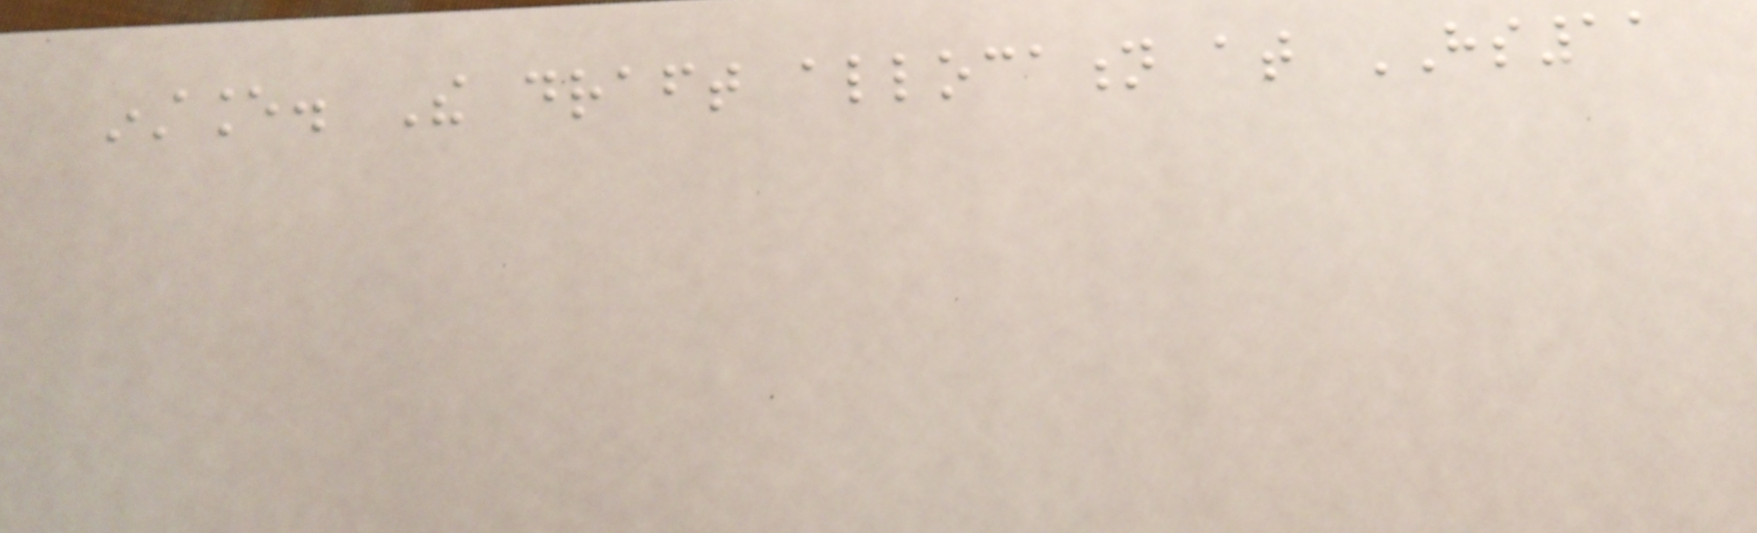instance. The draft allocation at HS11
